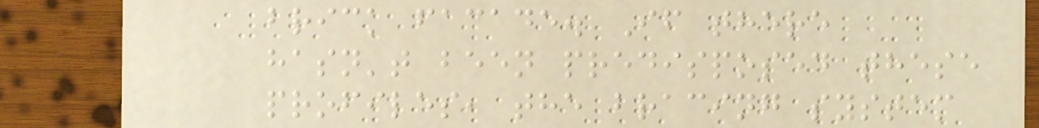brick facade. If there
hasn't been predisposed these
profiles, the bracing system
